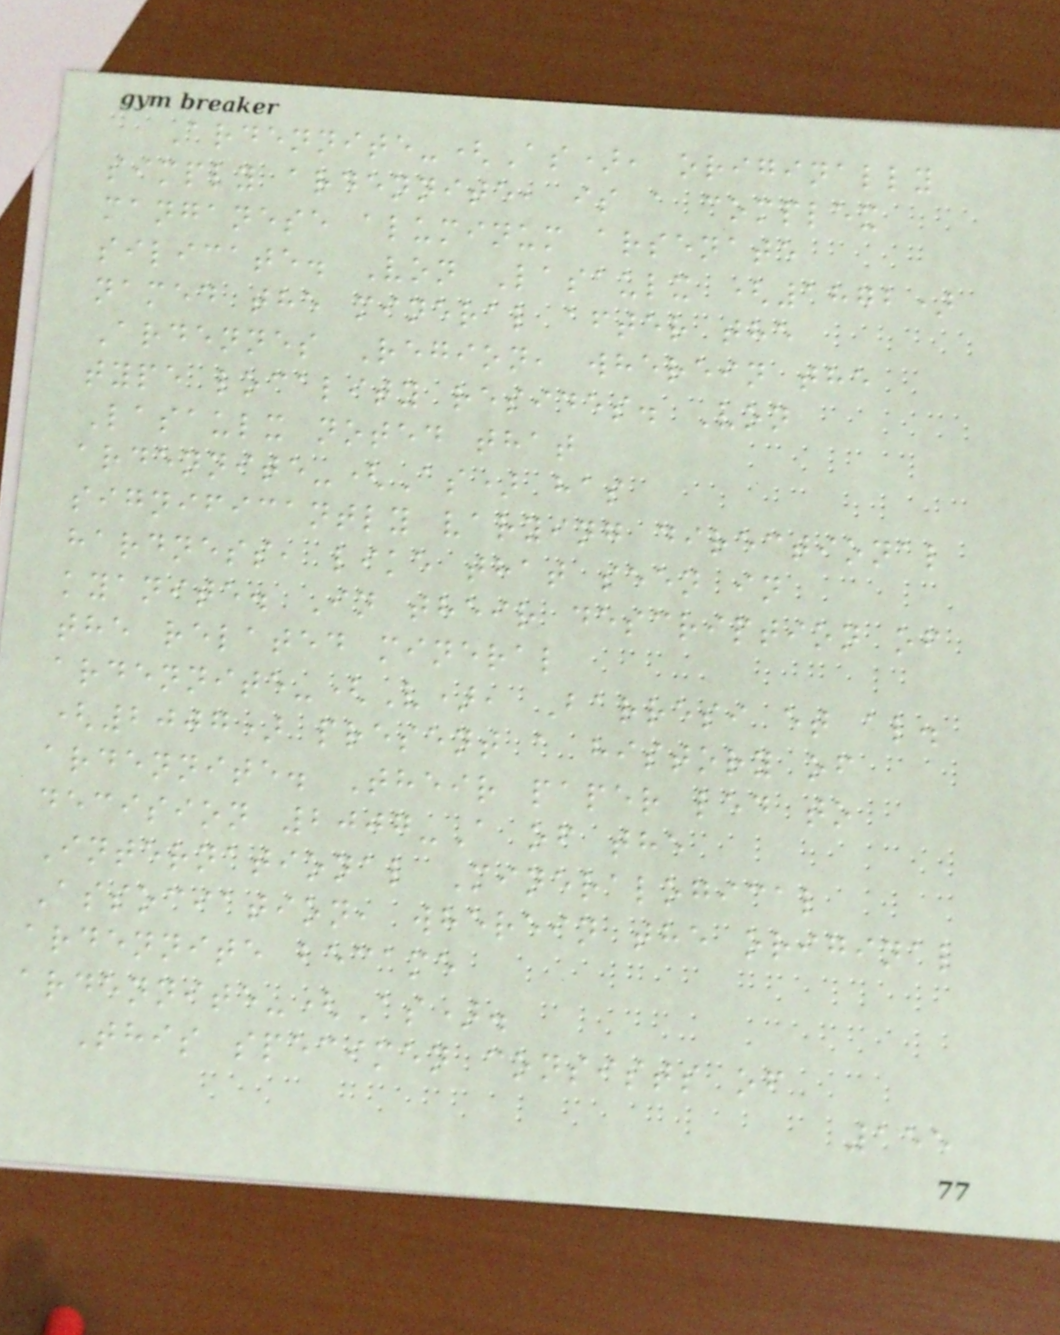Ardennite-(As), originally
simply ardennite, is a complex
manganese aluminum arsenate
silicate. Von Lasaulx (1872)
named the mineral after the
Ardennes Region, wherein the
type locality resides. Von
Lasaulx noted that
ardennite-(As) has
significantly varying directional
hardness, like that seen in
kyanite. In their description of
the related mineral
ardennite-(V), Barresi et al.
(2007) present a history of
ardennite. Their paper led to
decision 2007-A of the
International Mineralogical
Association, wherein the original
ardennite became
ardennite-(As).
This specimen consists of
155
